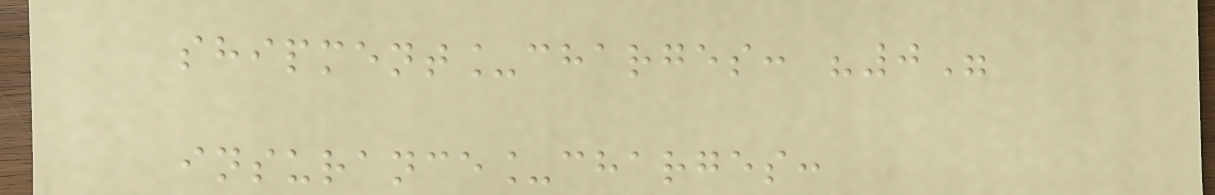shipment_charges: "0"
insurance_charges:
